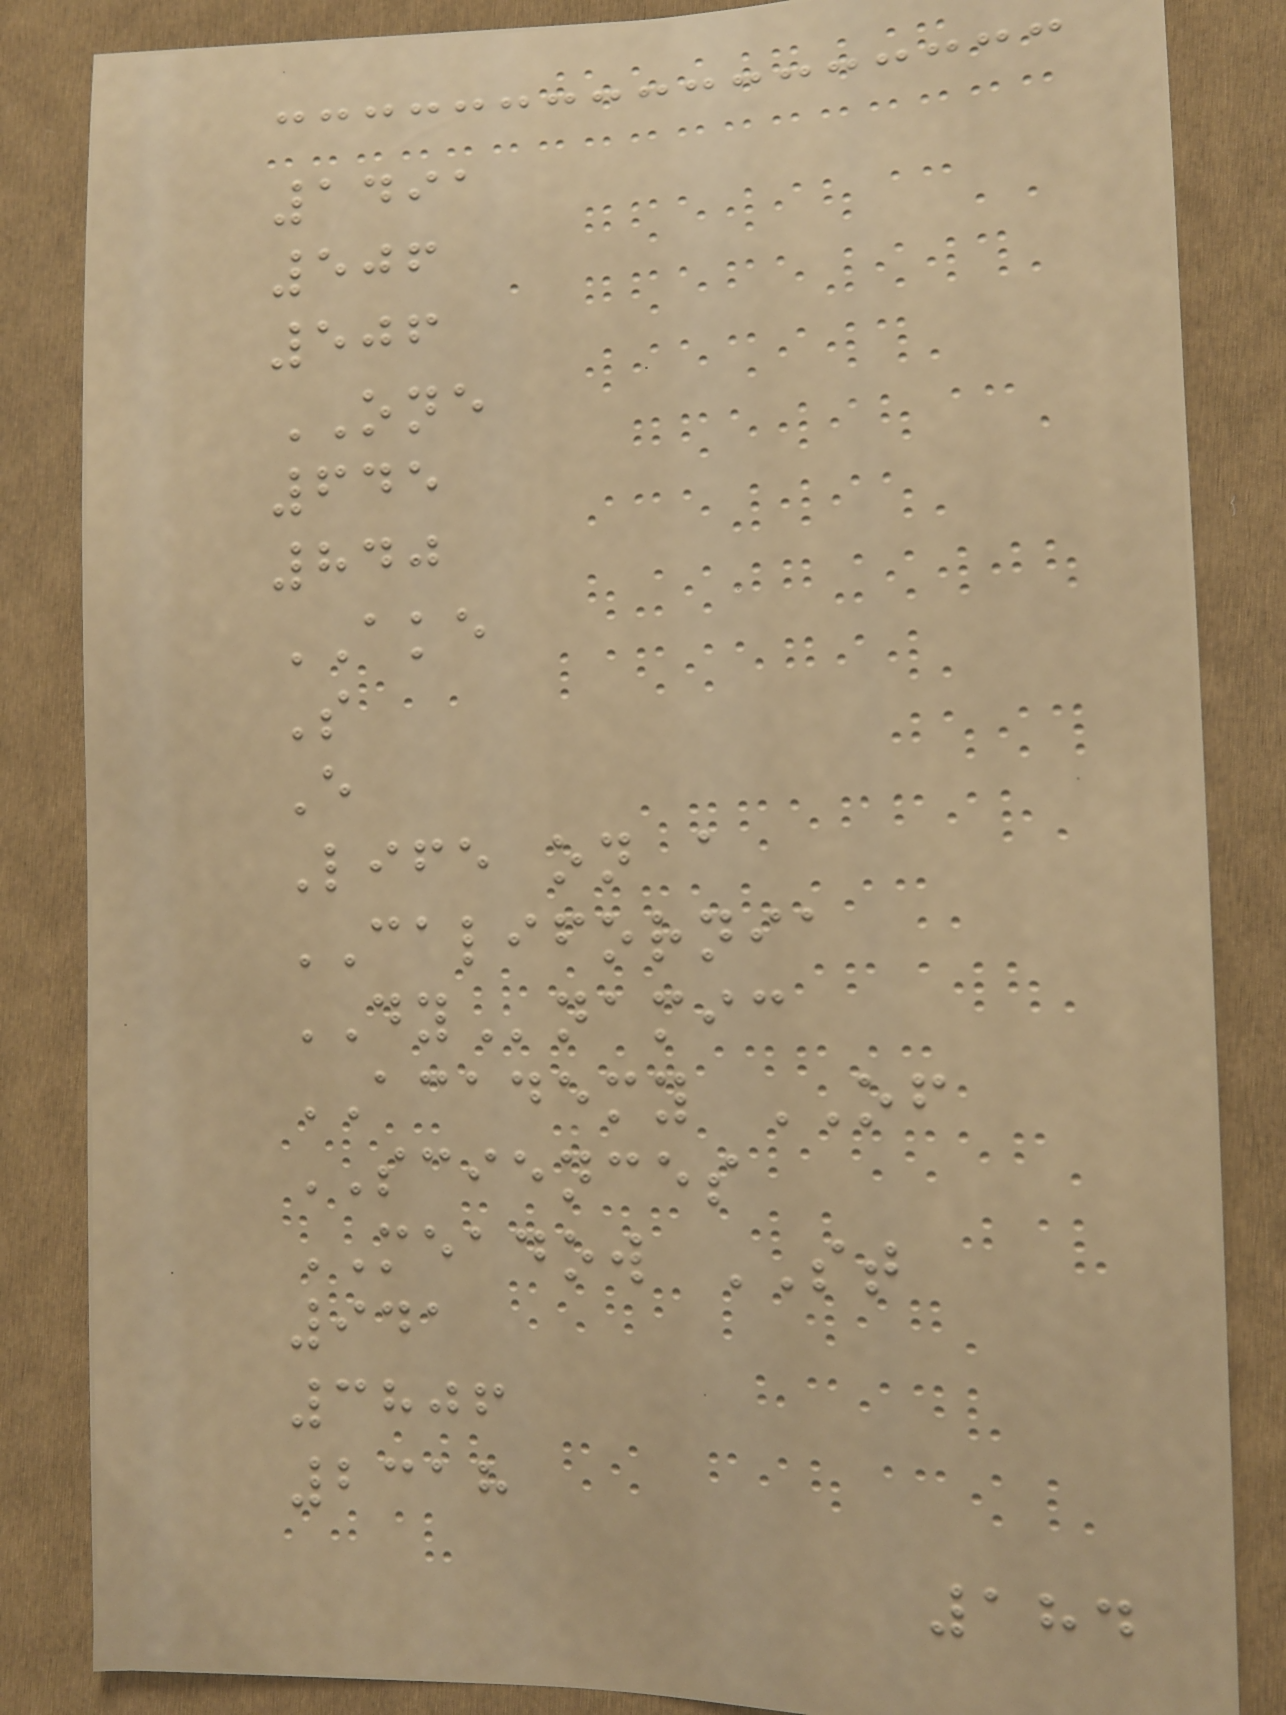1491
506
506
ONE
645
840
AKE
S
E
Life on a
CALIFORNIA
DYnamic
ACADEMY OF
SCIENCES
MEADOW ST
941
3806
2318
184
